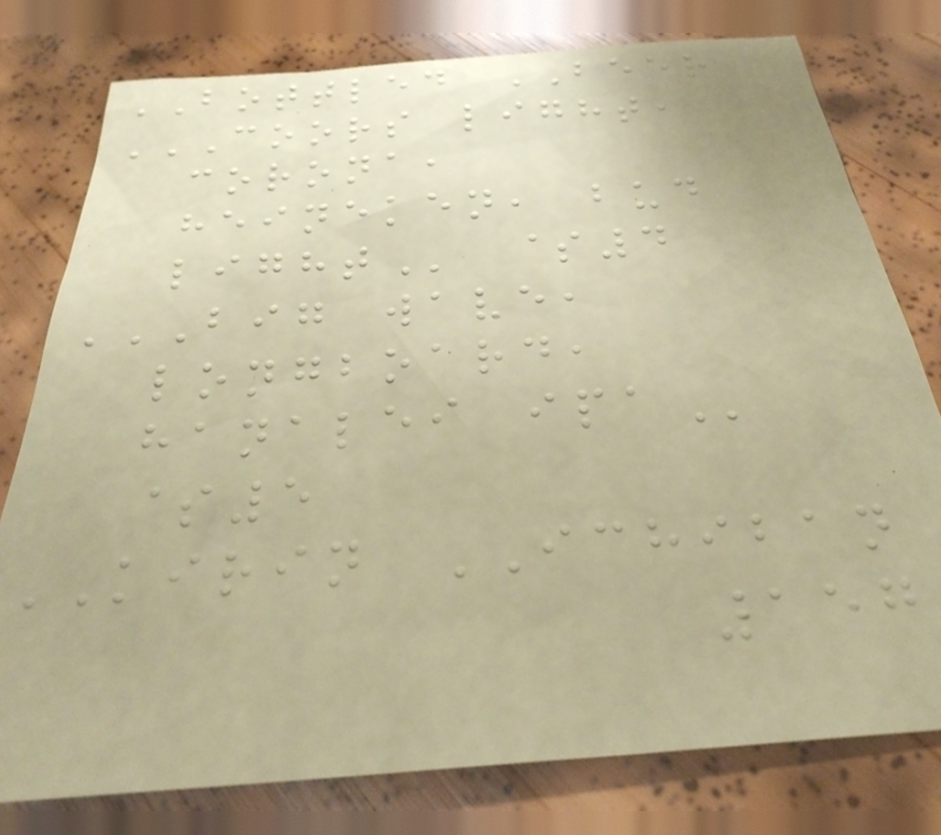BOTTLED BEER
COORS LIGHT,
CORONA,
HEINEKEN, BUD
LIGHT $4
BIG WAVE,
LONGBOARD,
HANALEI IPA
$5
KIRIN ICHIBAN
157
